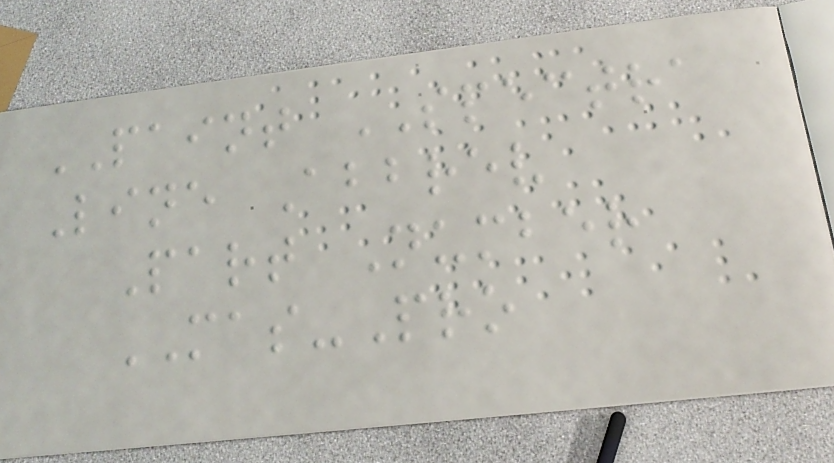PAINT SPECTRA
Line Abbrev
Part Number
MAS-Pro
